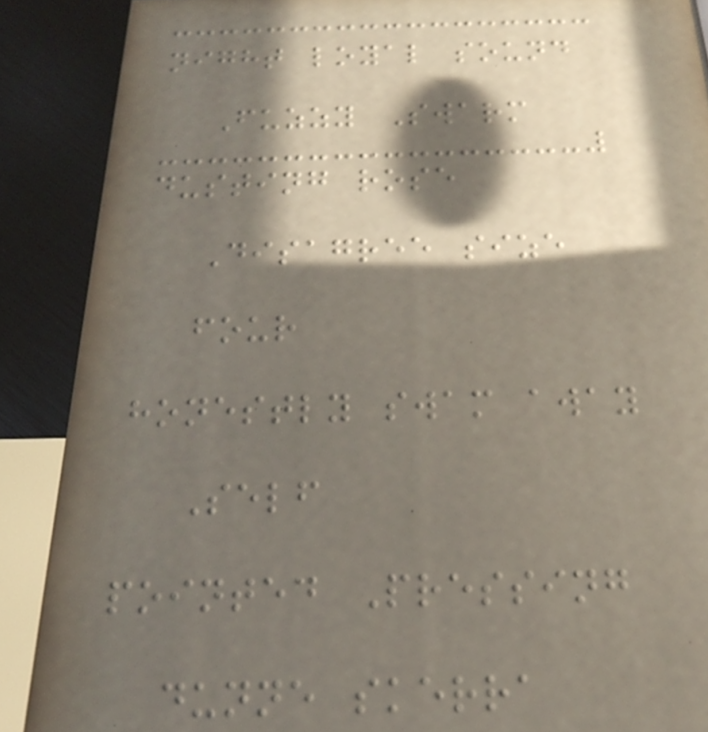night loyal sound
Fuzzy Swarm
dusting rose
Disagree size
four
honestly swam away
Self
pointed Pressing
dunne skerra
